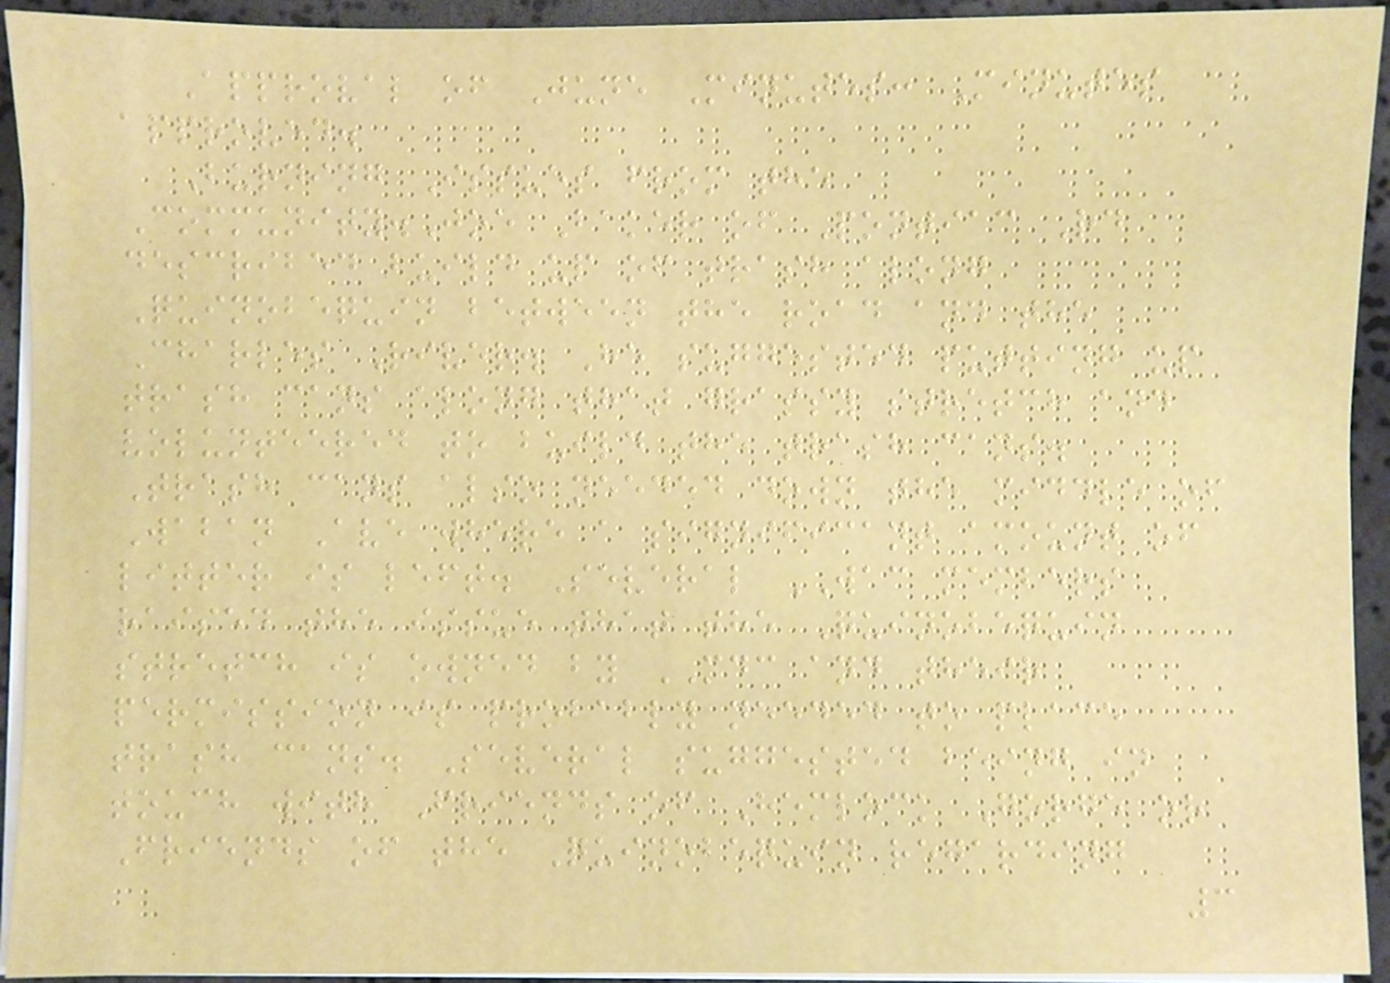Approval of June Minutes: Minutes
approved.
Burning Issues from the
Community.Joe Baker of Pontiac Rd
described build up of trash along
Quinobequin between the road and the
Charles River. He suggested putting up
trash cans along that grassy stretch and
volunteered to build the trash cans.
Trash cans also needed down the middle of
Waban Ave where a significant amount of
litter is left. Several WAC members
raised the issue that the Quinobequin
stretch is owned by MDC and their
permission is probably needed to place
trash cans. Several suggested being in
touch with Friends of Hemlock Gorge or
Friends of the Quinobequin regarding
3
